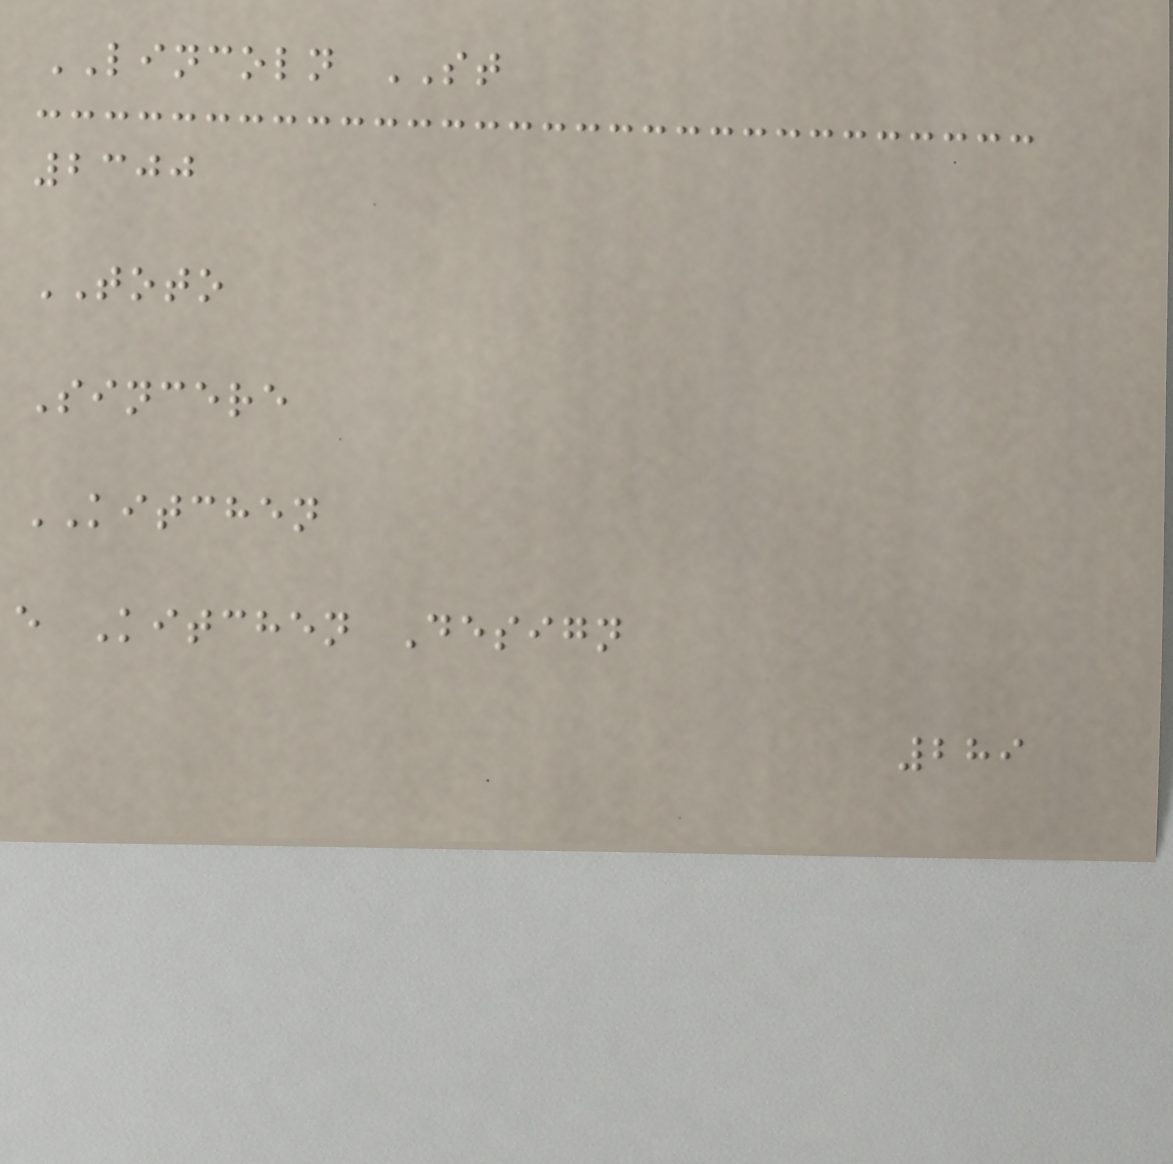LINCOLN ST
2300
TOTO
Sincere
KITCHEN
e Kitchen Design
289
